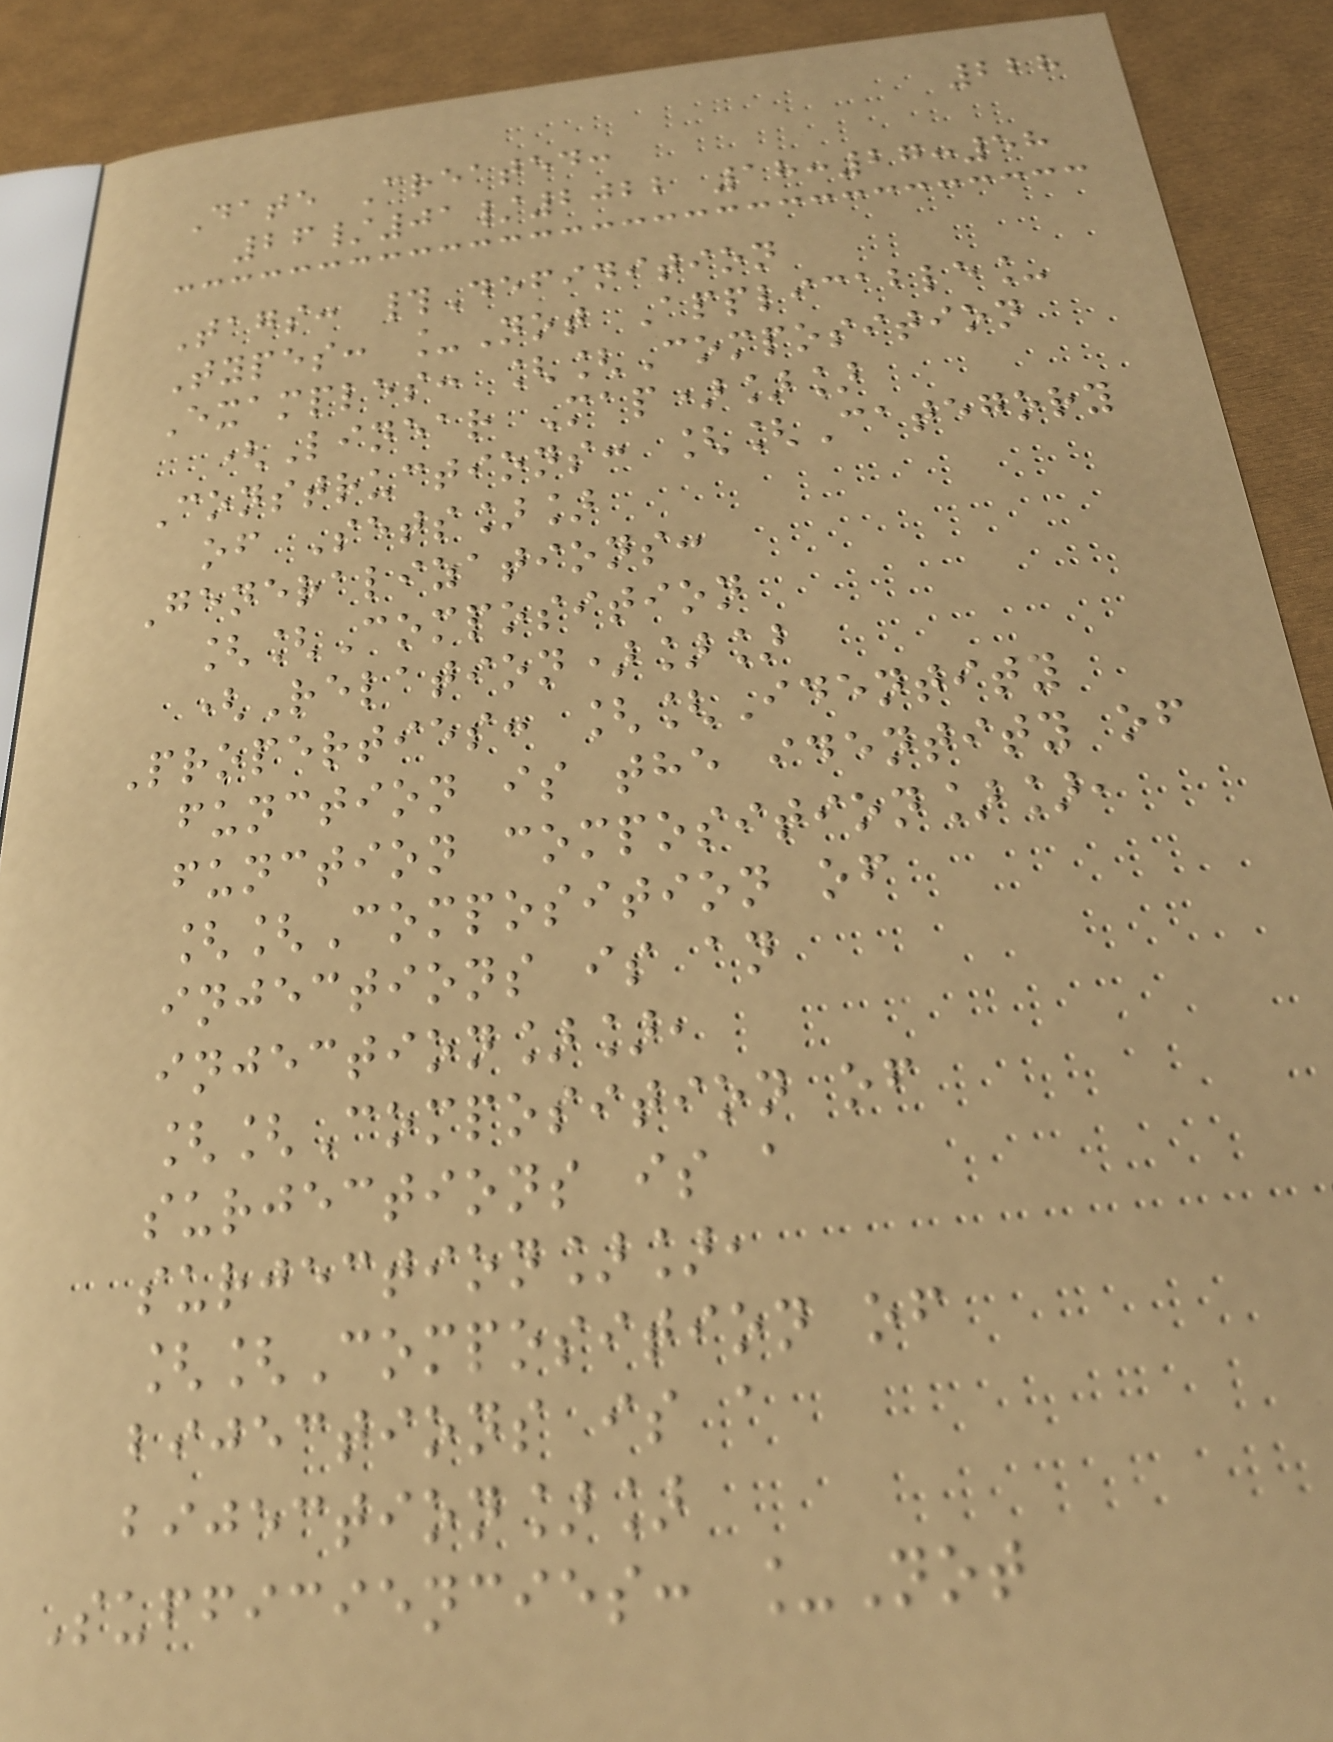228
Date Created:
26/01/2022 18:27:58
Tags: #Definition
Types: _Not Applicable_
Examples: [[Composition
(Linear Map)]]
Constructions: [[Category
of Sets]]
Generalizations:
[[Composition
(Relation)]]
Properties: [[Identity
function is the identity of
function composition]],
[[Composition of
injections is an
injection]],
[[Composition of
surjections is a
surjection]],
[[Composition of
bijections is a
bijection]]
Sufficiencies: _Not
